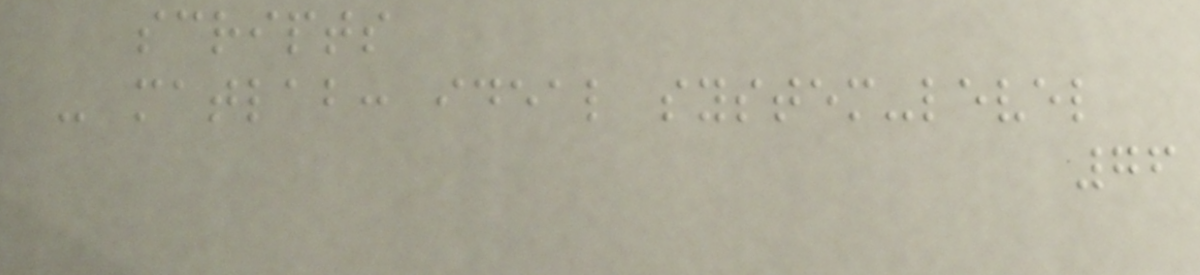scripts
- matlab: ideal system-level
76
